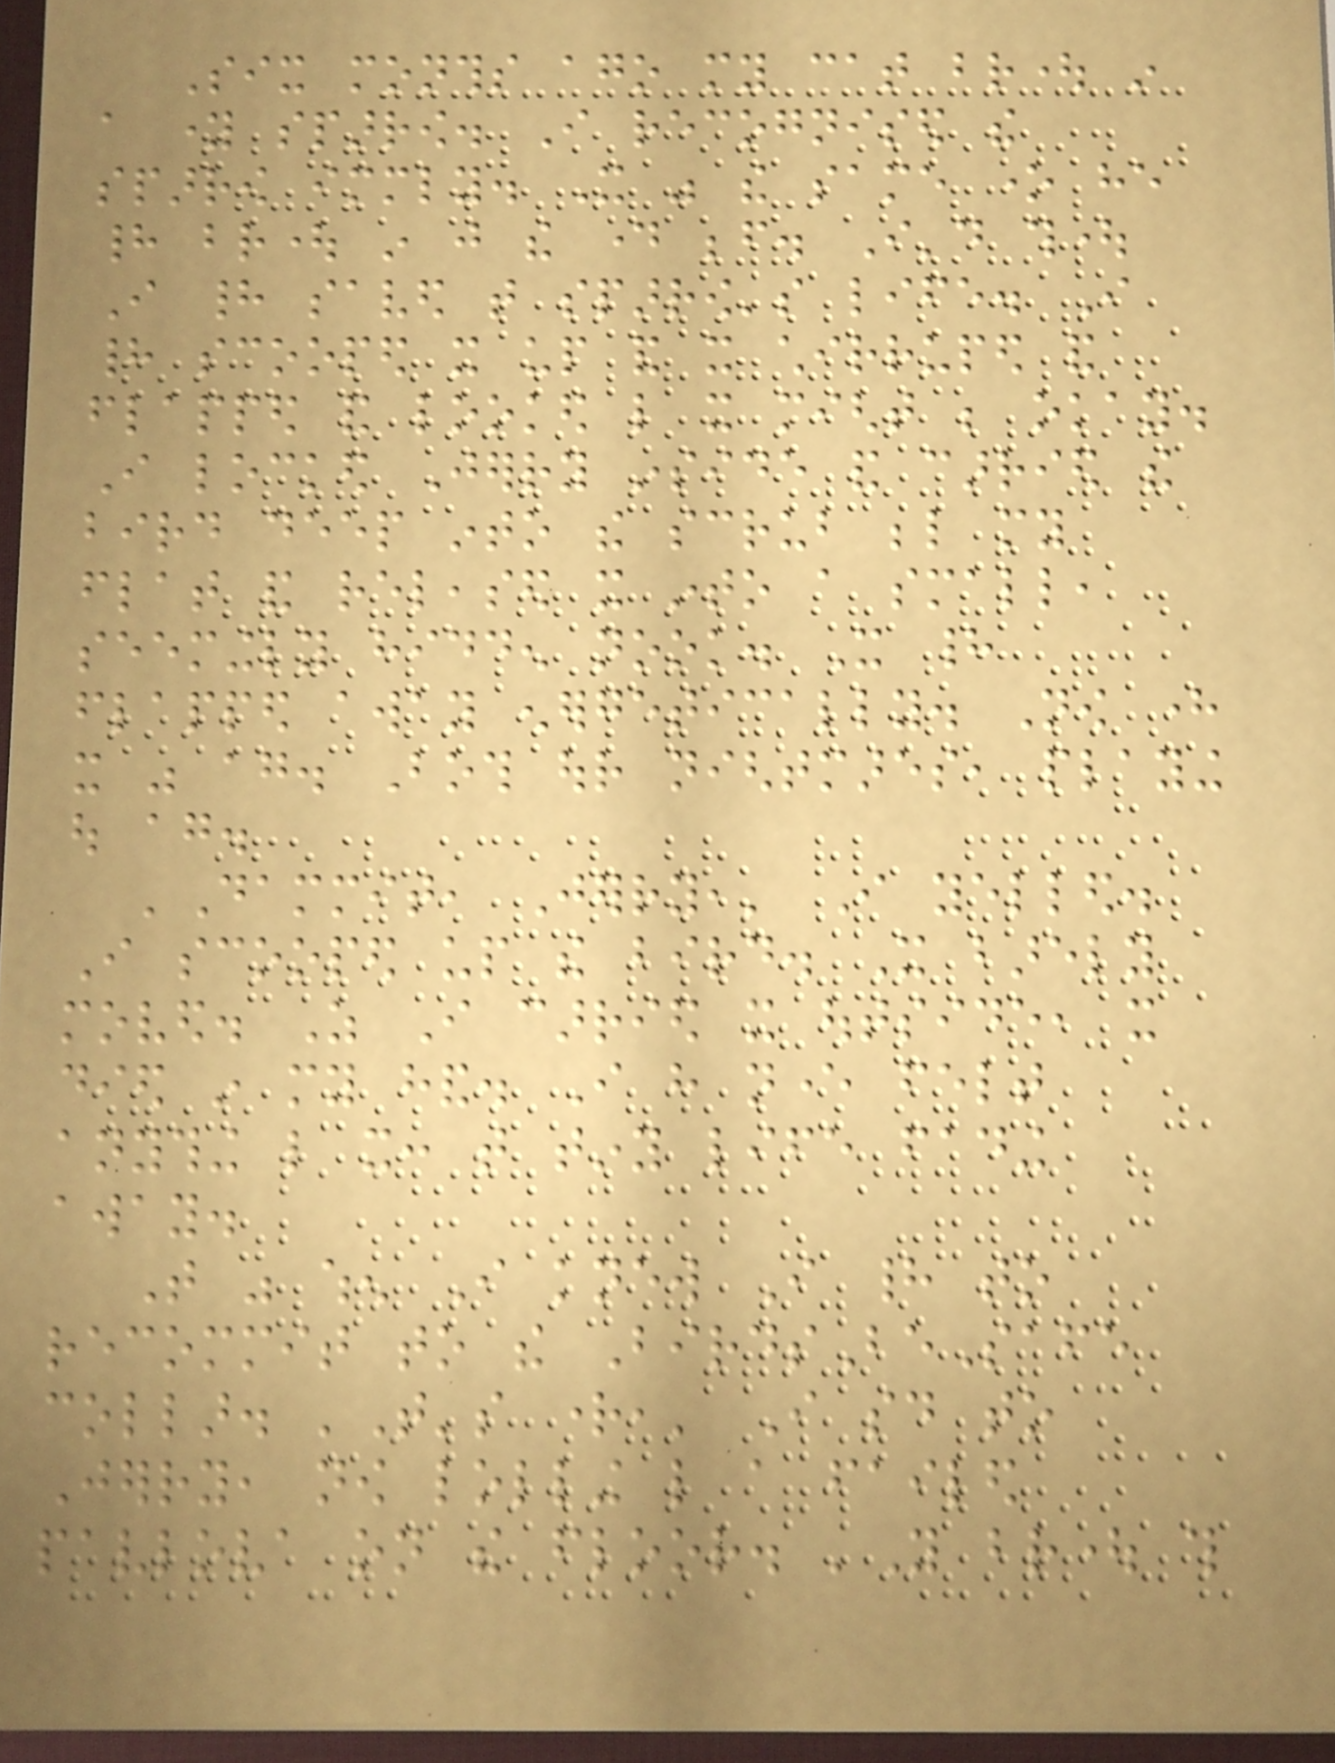Six months ago my cat brought in
a young sparrow. I recognised the
sparrow immediately. It was the same one he
had brought in just the day before. I'd thought
I had saved that sparrow's life. I
had scooped it up and it chirruped and
flapped and looked like it might be okay.
I locked Jerry inside and carried the
bird deep into the scrub below my
flat and released it into a small,
seemingly hidden nook. It had
flapped away energetically. Now here
it was again. Both our nightmares, playing
out again.
'Dammit, Jerry,' I yelled.
I scooped up the bird. It barely
moved. As I carried it outside, it
died in my hand. I have never felt
anything like it: that tiny life fading
away.
That was when I knew I had to
recommit to the BirdsBeSafe
collar. 'That's right,' I said to
Jerry, now lolling like a failed
pavlova on the floor. 'You brought this
